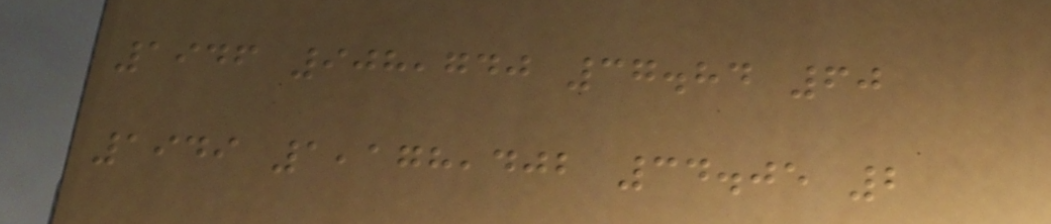1946 908,740 37.84 60
1949 1,178,402 34.05 2
